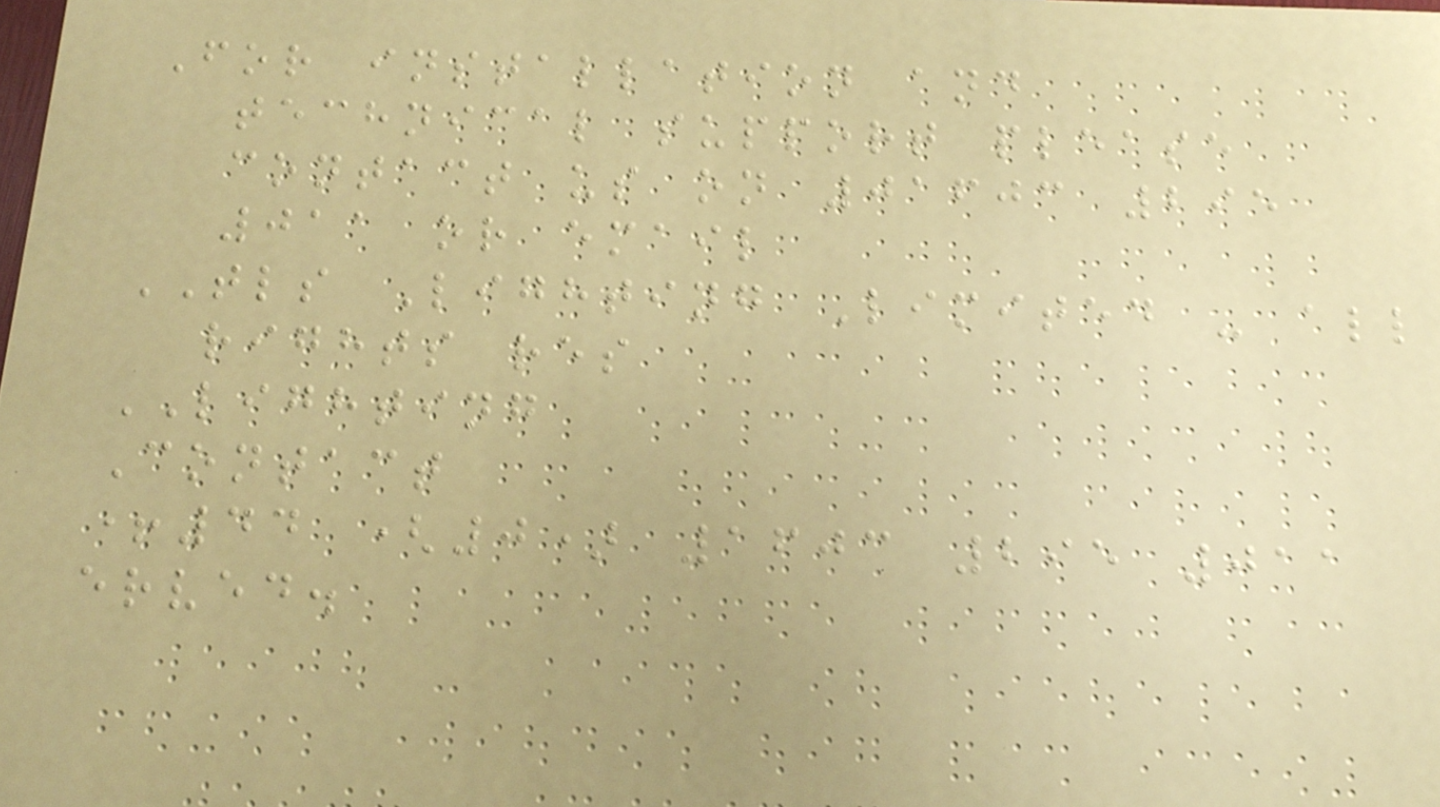For installation and
technical support please
contact us on 01603 295
011 or email
TLS Lighting Limited - all
rights res
LIGHTING
Contact
+44 (0) 1603 295 011
erved.
